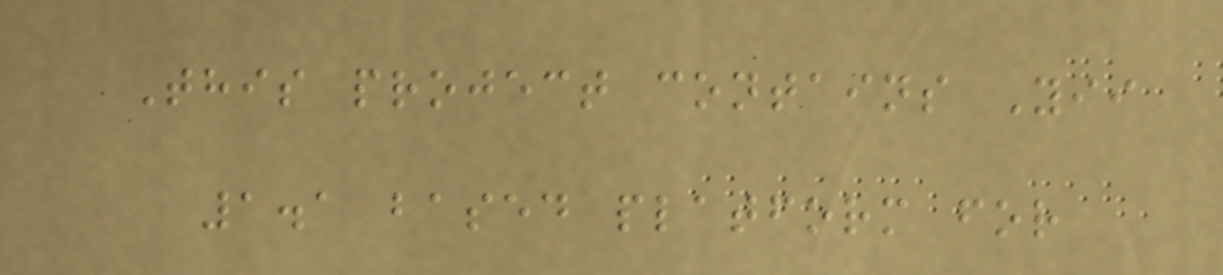This project contains Yii
1.1 based platform for
